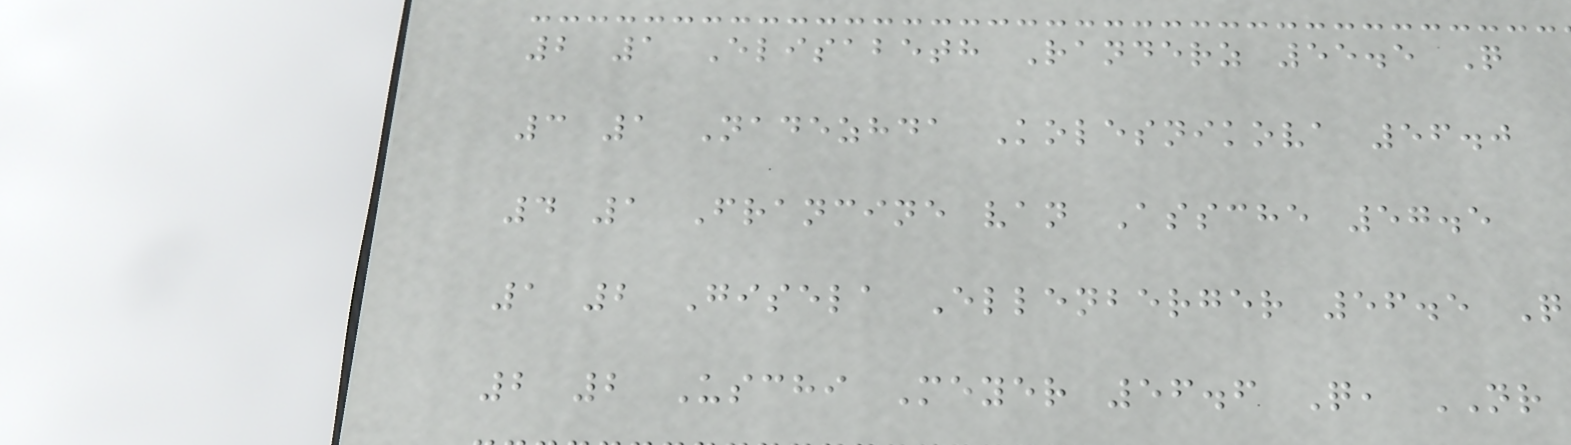2 1 Elisabeth Randerz 55.5 Q
3 1 Nadezhda Kolesnikova 56.0
4 1 Francine van Assche 57.5
1 2 Gisela Ellenberger 56.5 Q
2 2 Uschi Meyer 56.6 Q, NR
